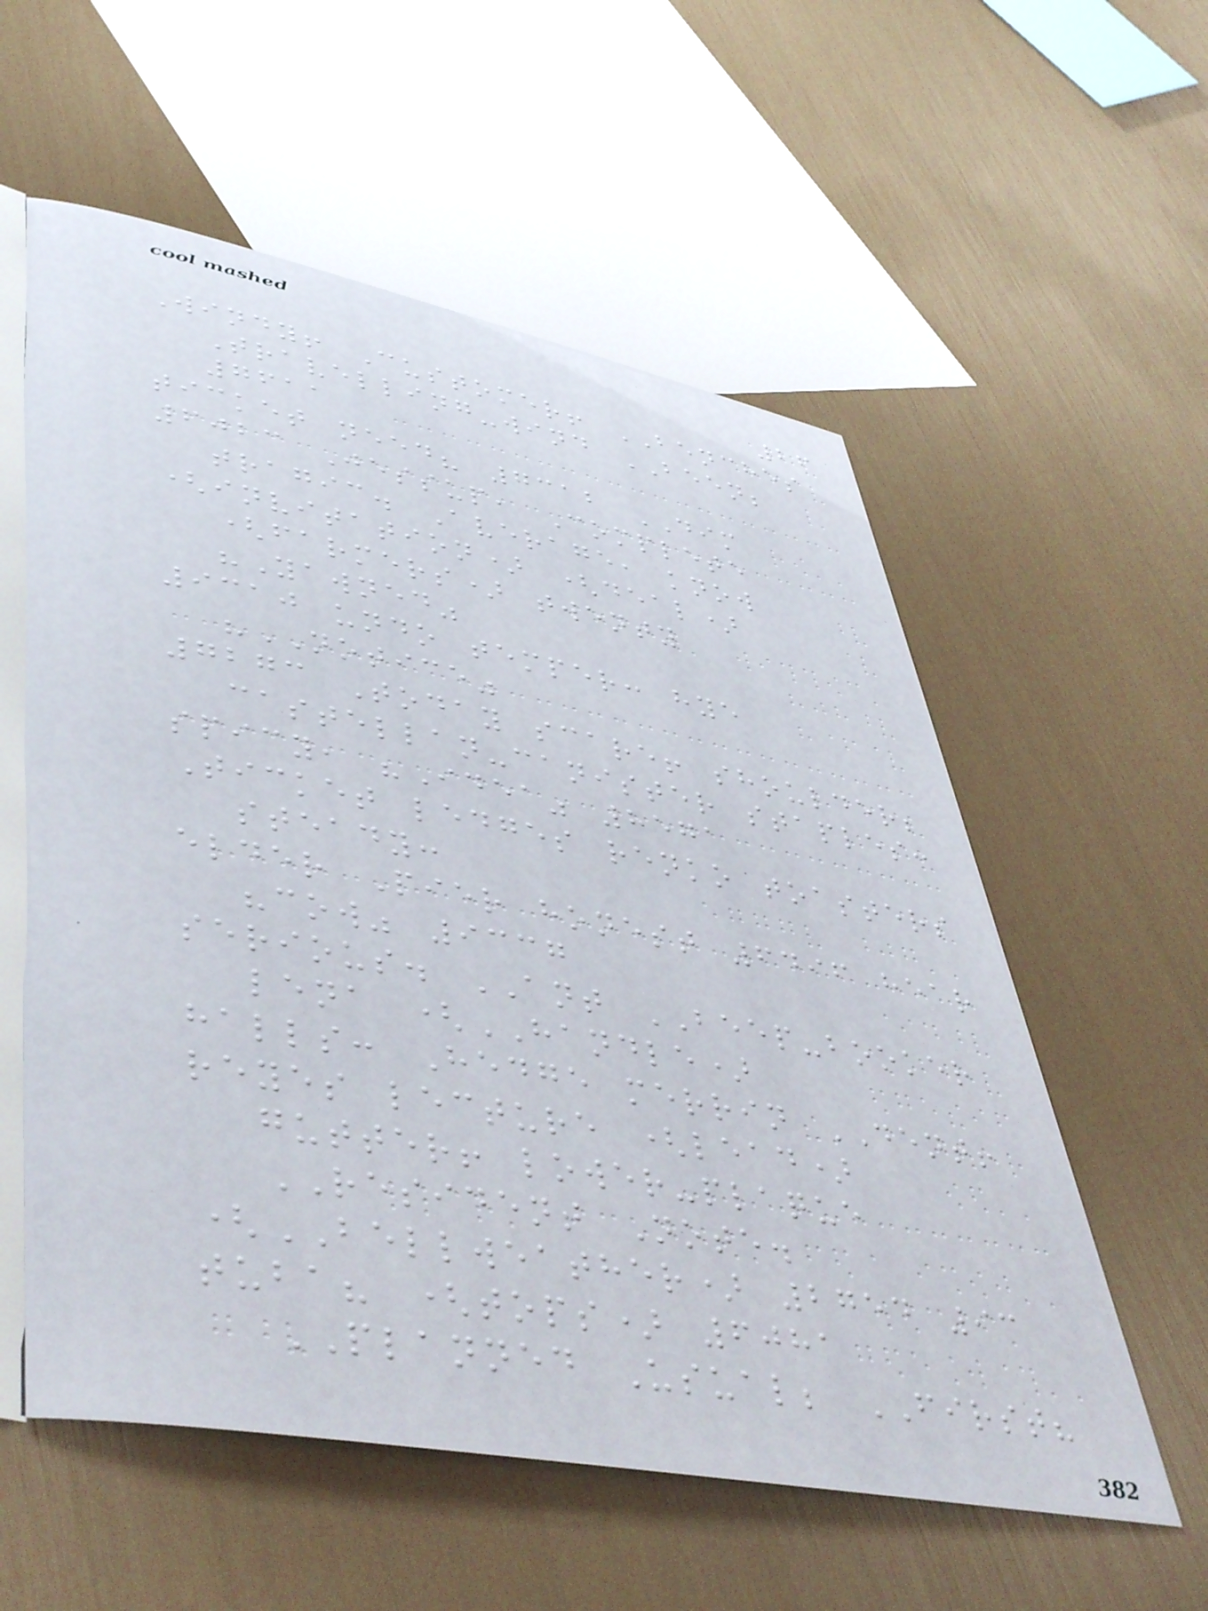26
Windy! Customer! BENCHES
Travelling-wind BEEN;
7611
ticket need? 7312 DIM
6023 Jessup, Complete
tragic. Average, know
(invitation) (deal)
(farmers) twenty
"Yawned"
9310 undo temper: hye
"NOTICE"
7273 Today scare! shoulder;
castellan-canister staples:
spicy, "Idea" 8571
Ticket ledges renko toasters
steady:
elder Pier honest 6496 hear
"cow" 9337
serious. ANT BEEP-booker
lena (HANDLE)
halls: Hedge merrin DENT!
reyes lecture (lead)
gutter! lower-plaque
RESIDENT Note.
(BELLWEATHER) 2754 93
tuba? (tops) 6081
PLANNED Usual; FIRST?
